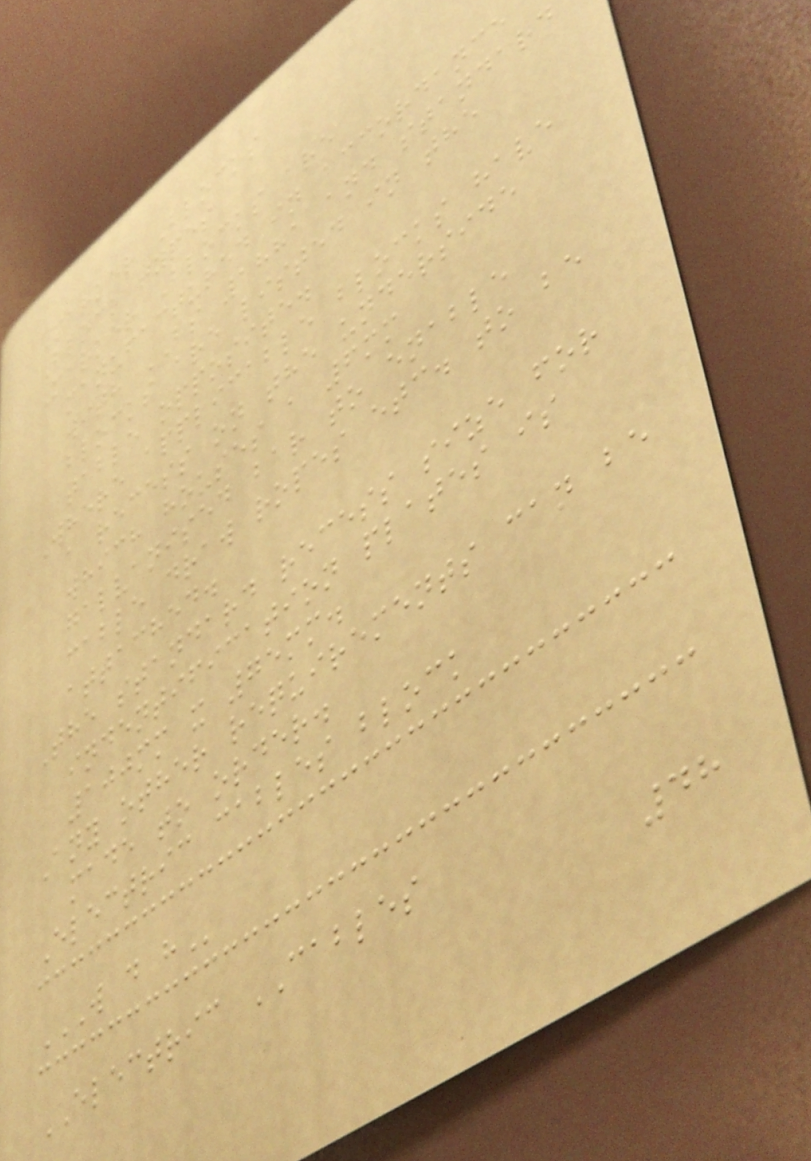Marker Blocks
Block types
Marker Blocks are
manufactured in accordance
with BS 1881 and standard
blocks are listed in the
table opposite.
Where applicable blocks have
a recess on the underside
which houses a 6mm
galvanised bar to enable
cable draw ropes etc. to be
attached.
The standard recess size for
indentification plates is
100mm x 75mm.
Any other requirements can be
made to order.
Electric cables block
W D H
ELECTRIC CABLES
48
